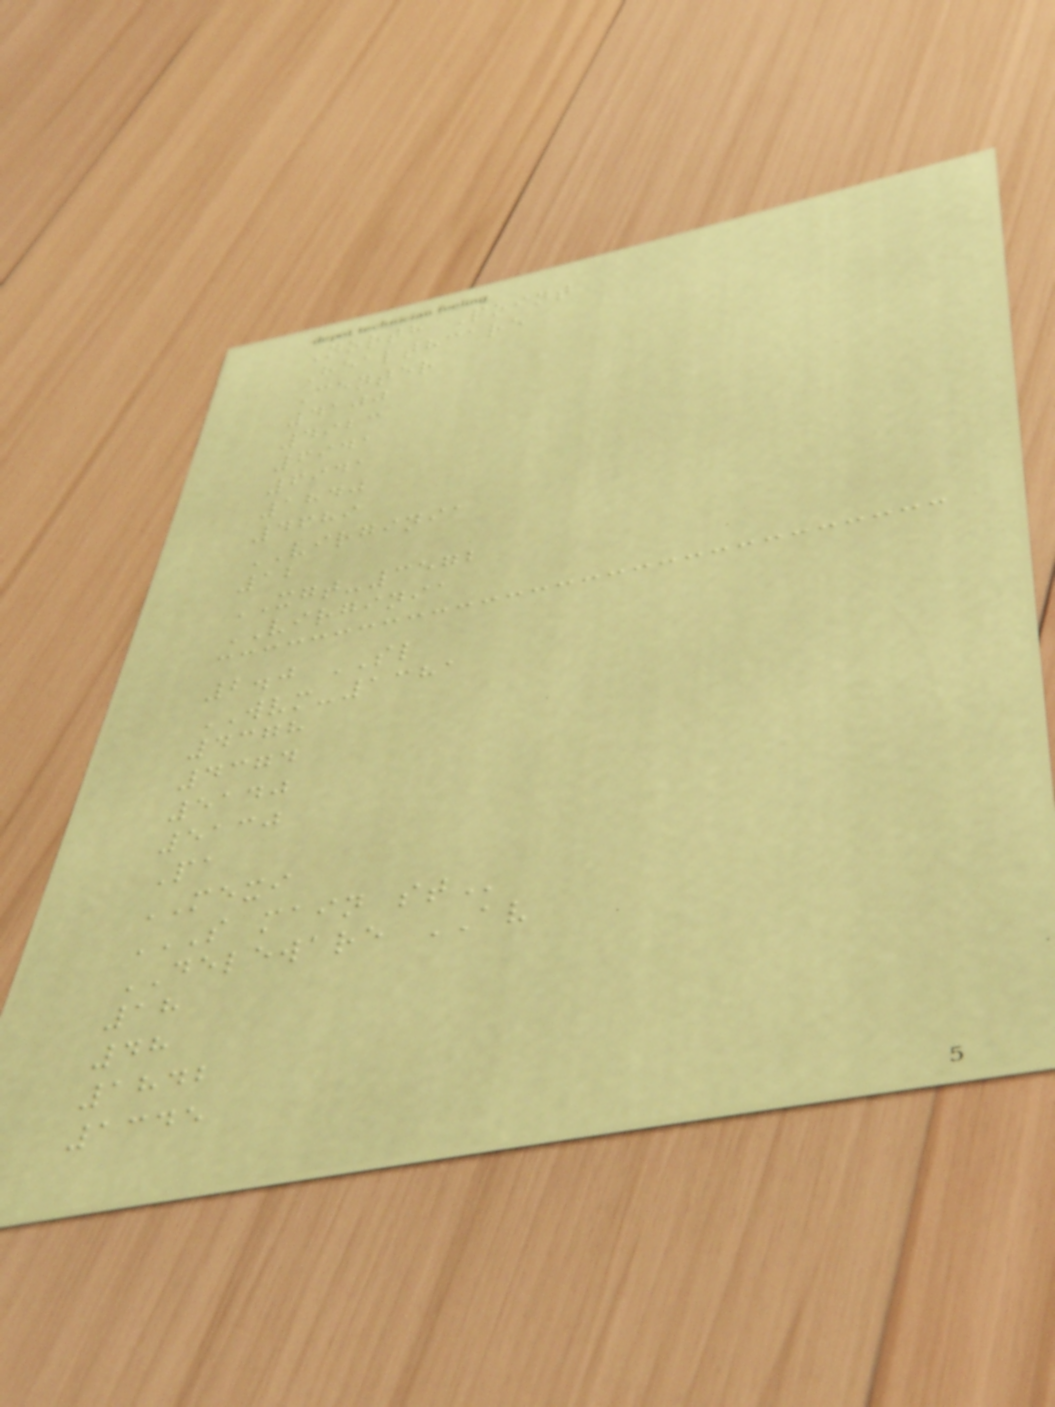North Point
Healthcare
Center
4100
4923
6941
6941
1840
4689
VIRGINIA
12
XGT-3572
VIRGINIA
2.0 SL
WVM-1381
4378
4374
5140
5130
Pa
MEXI
S MAIN ST
DELEWARE AV
18
48
1842
1345
